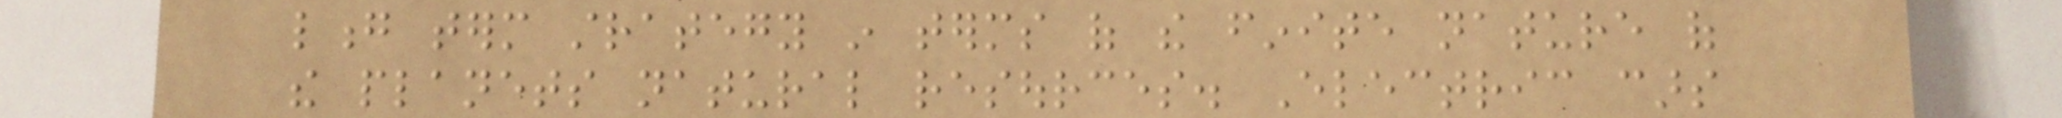long term strategy in terms of the finite nature of
the planets natural resources. Electric cars
